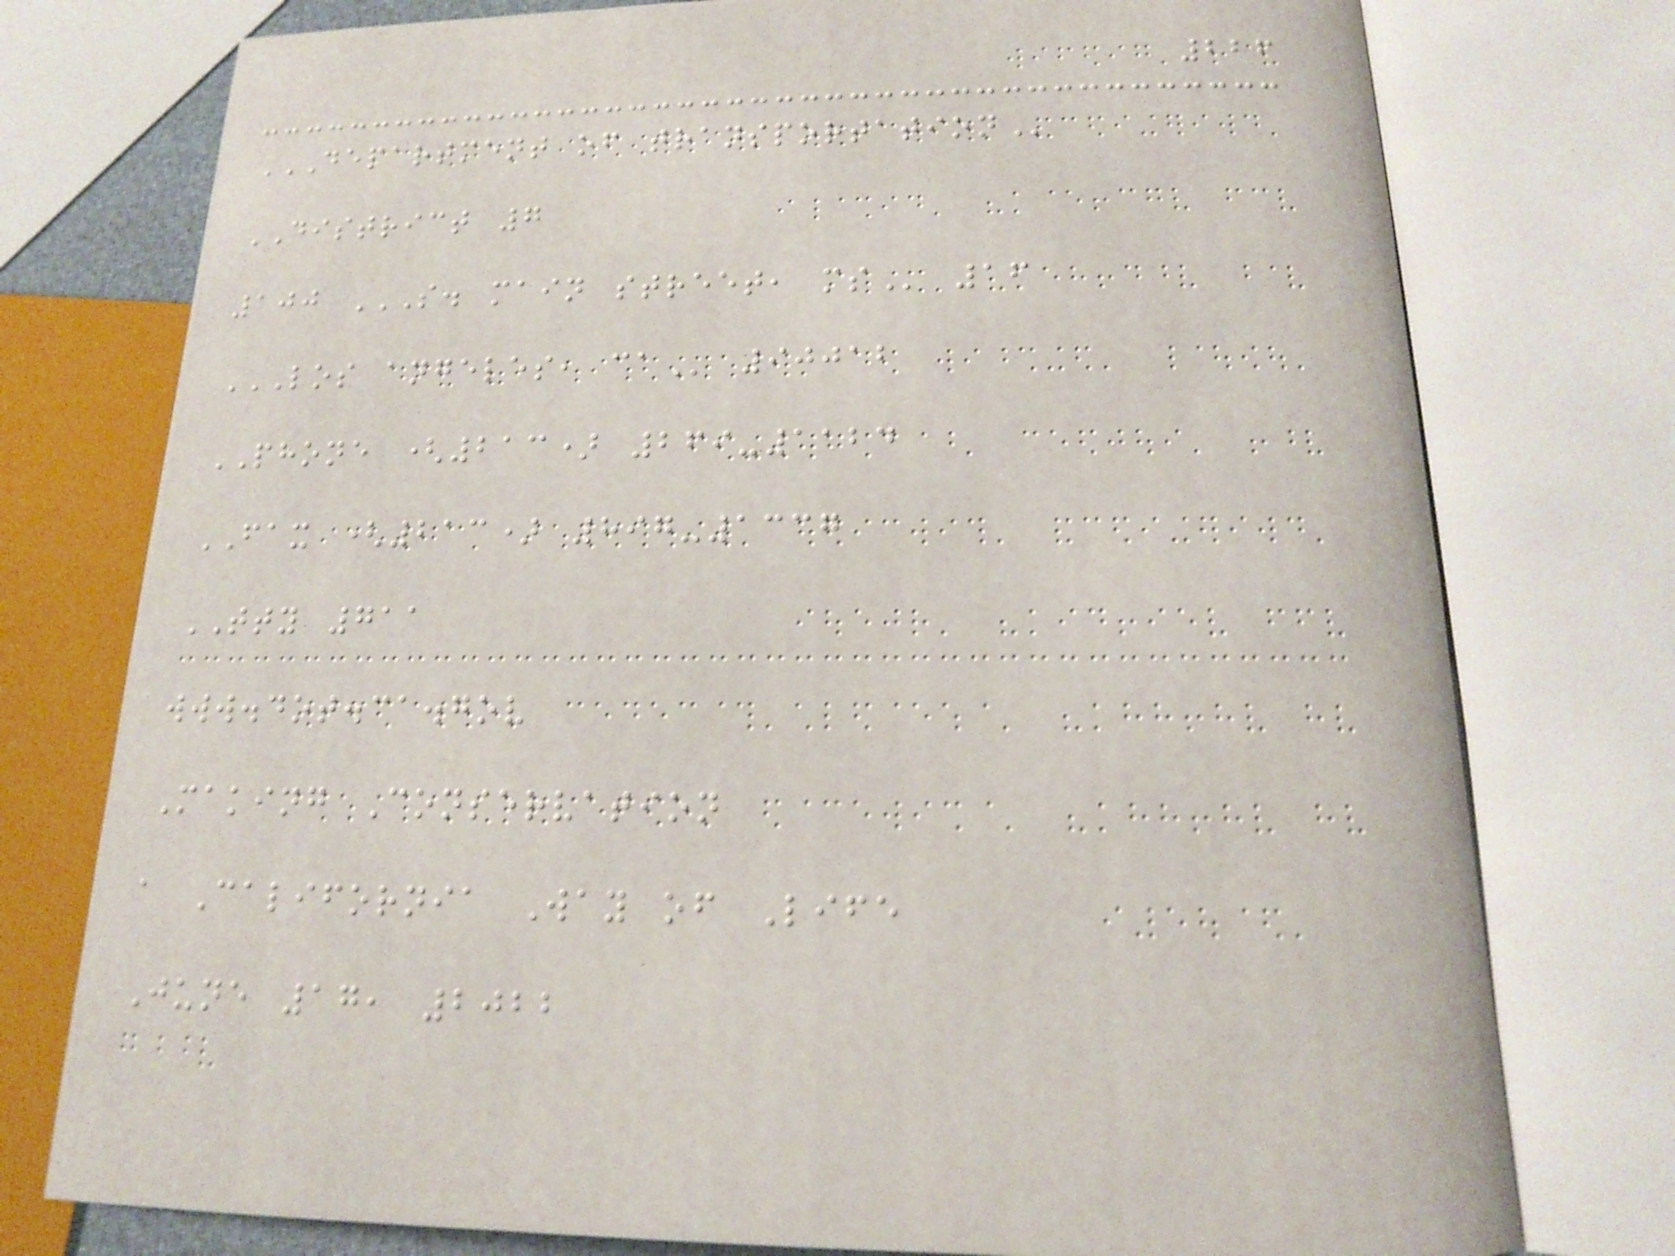226
DEPARTMENT OF TRANSPORTATION
DISTRICT 7
100 S. MAIN STREET, MS 16
LOS ANGELES, CA 90012
PHONE (213) 269-1124
FAX (213) 897-1337
TTY 711
www.dot.ca.gov
Making Conservation
a California Way of Life
June 17, 2022
